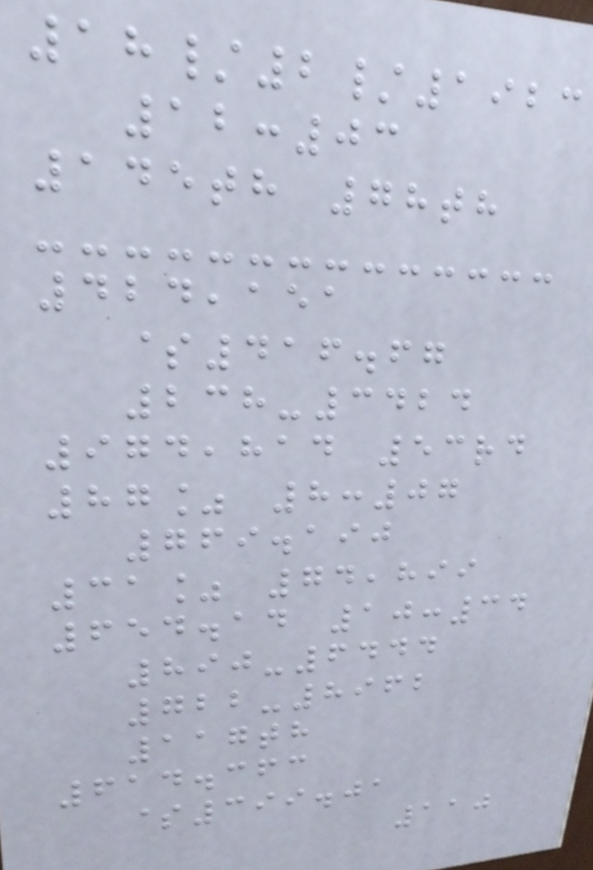18/2/1923
12:03
145th 78th
424,151
$416.67
238-3424
974,814 53rd
87% 8:07
769.190
31% 74,899
654.14 10:34
890-6444
722-8962
117th
614.363
$399.01
110
